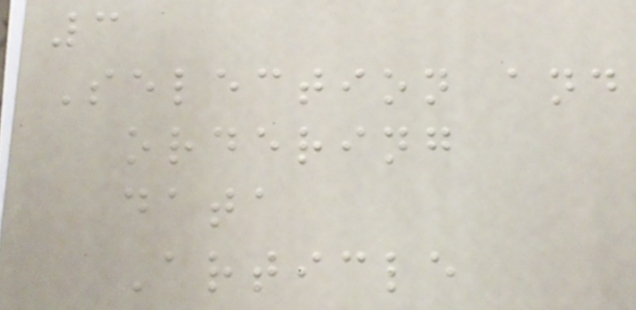3
Selection and
ordering
data
Article
